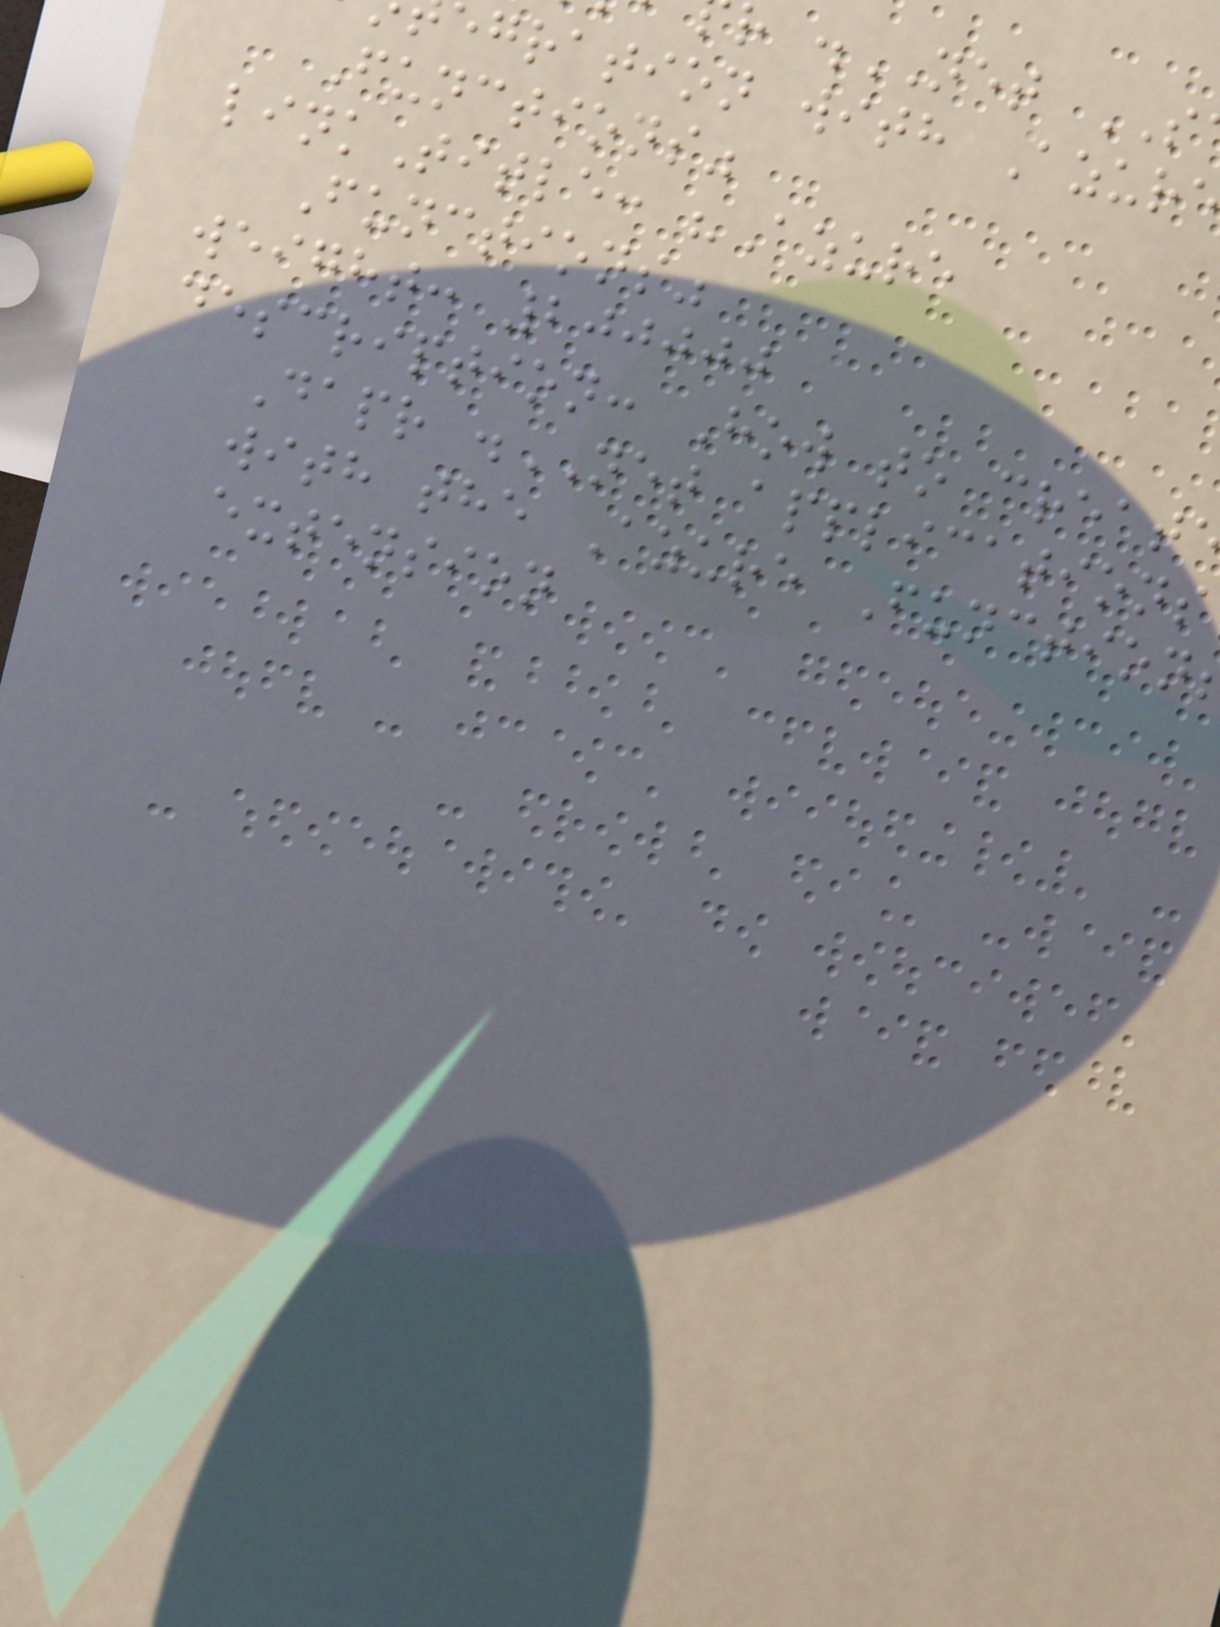r .NET
gration with Azur
Functions"
linkTitle: "Azure
Functions"
weight: 200000
description: How to creat
Dapr .NET applications
with the Azure Function
extension
